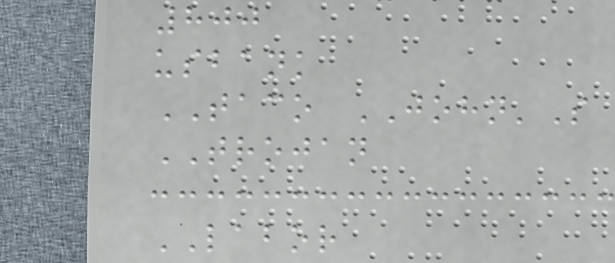800
usbank
TACO JOHN'S
TROJAN
LABOR
